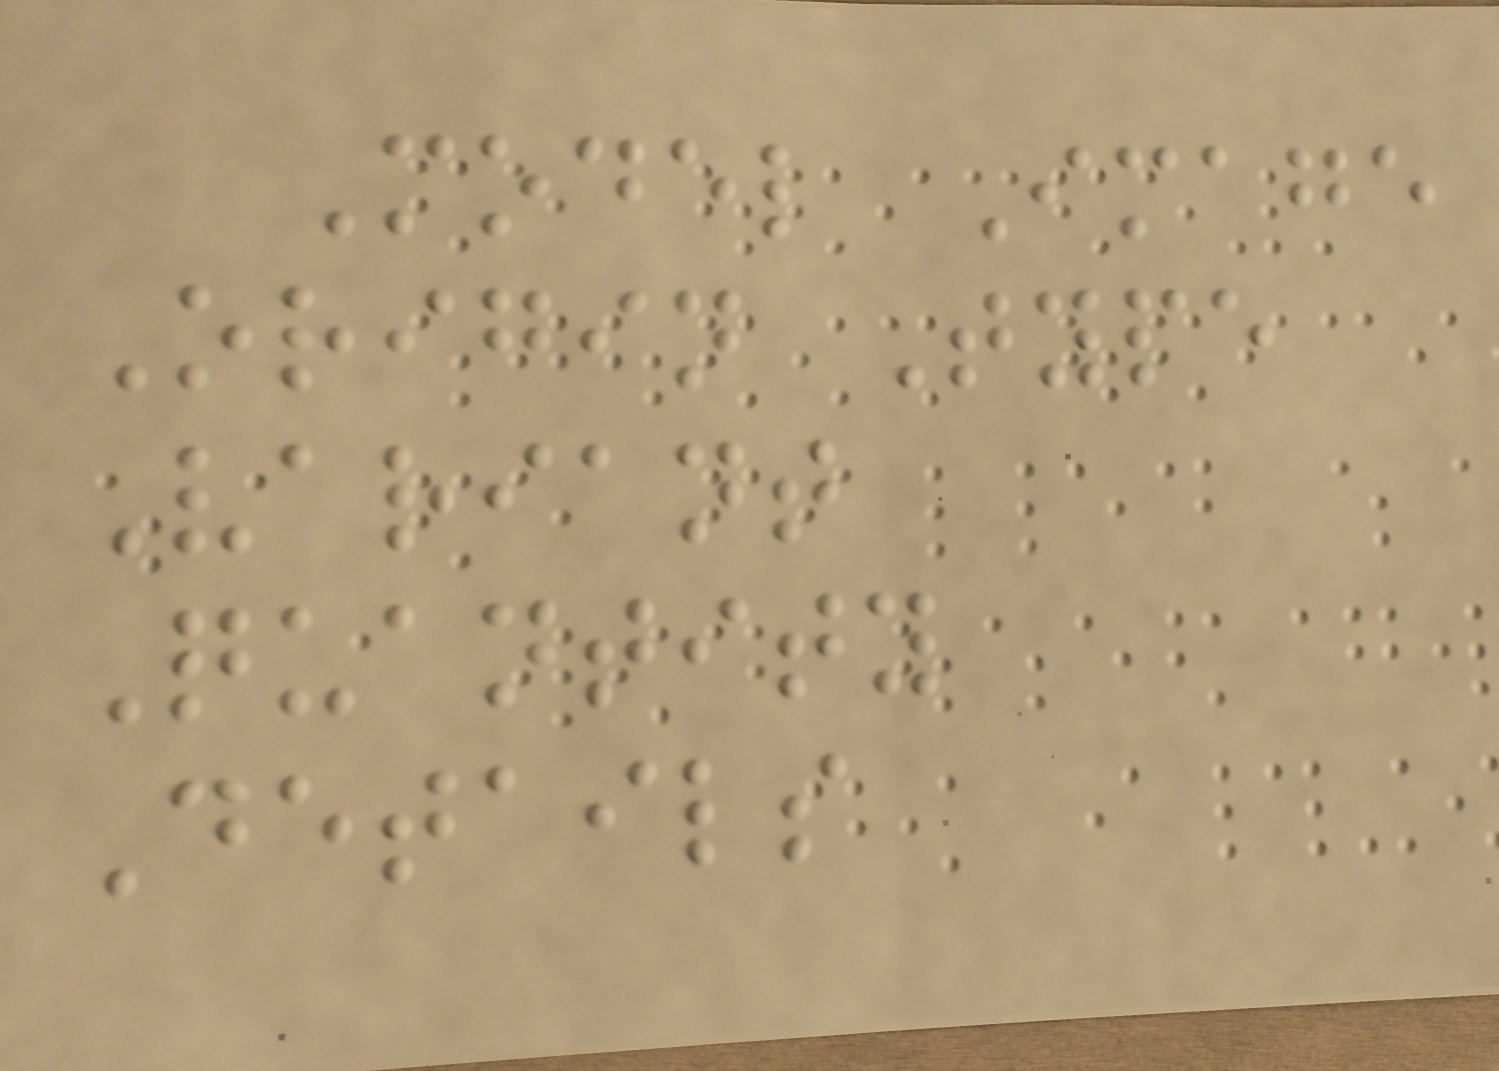Model Image
Origin Type
Variant
Quantity
Details
